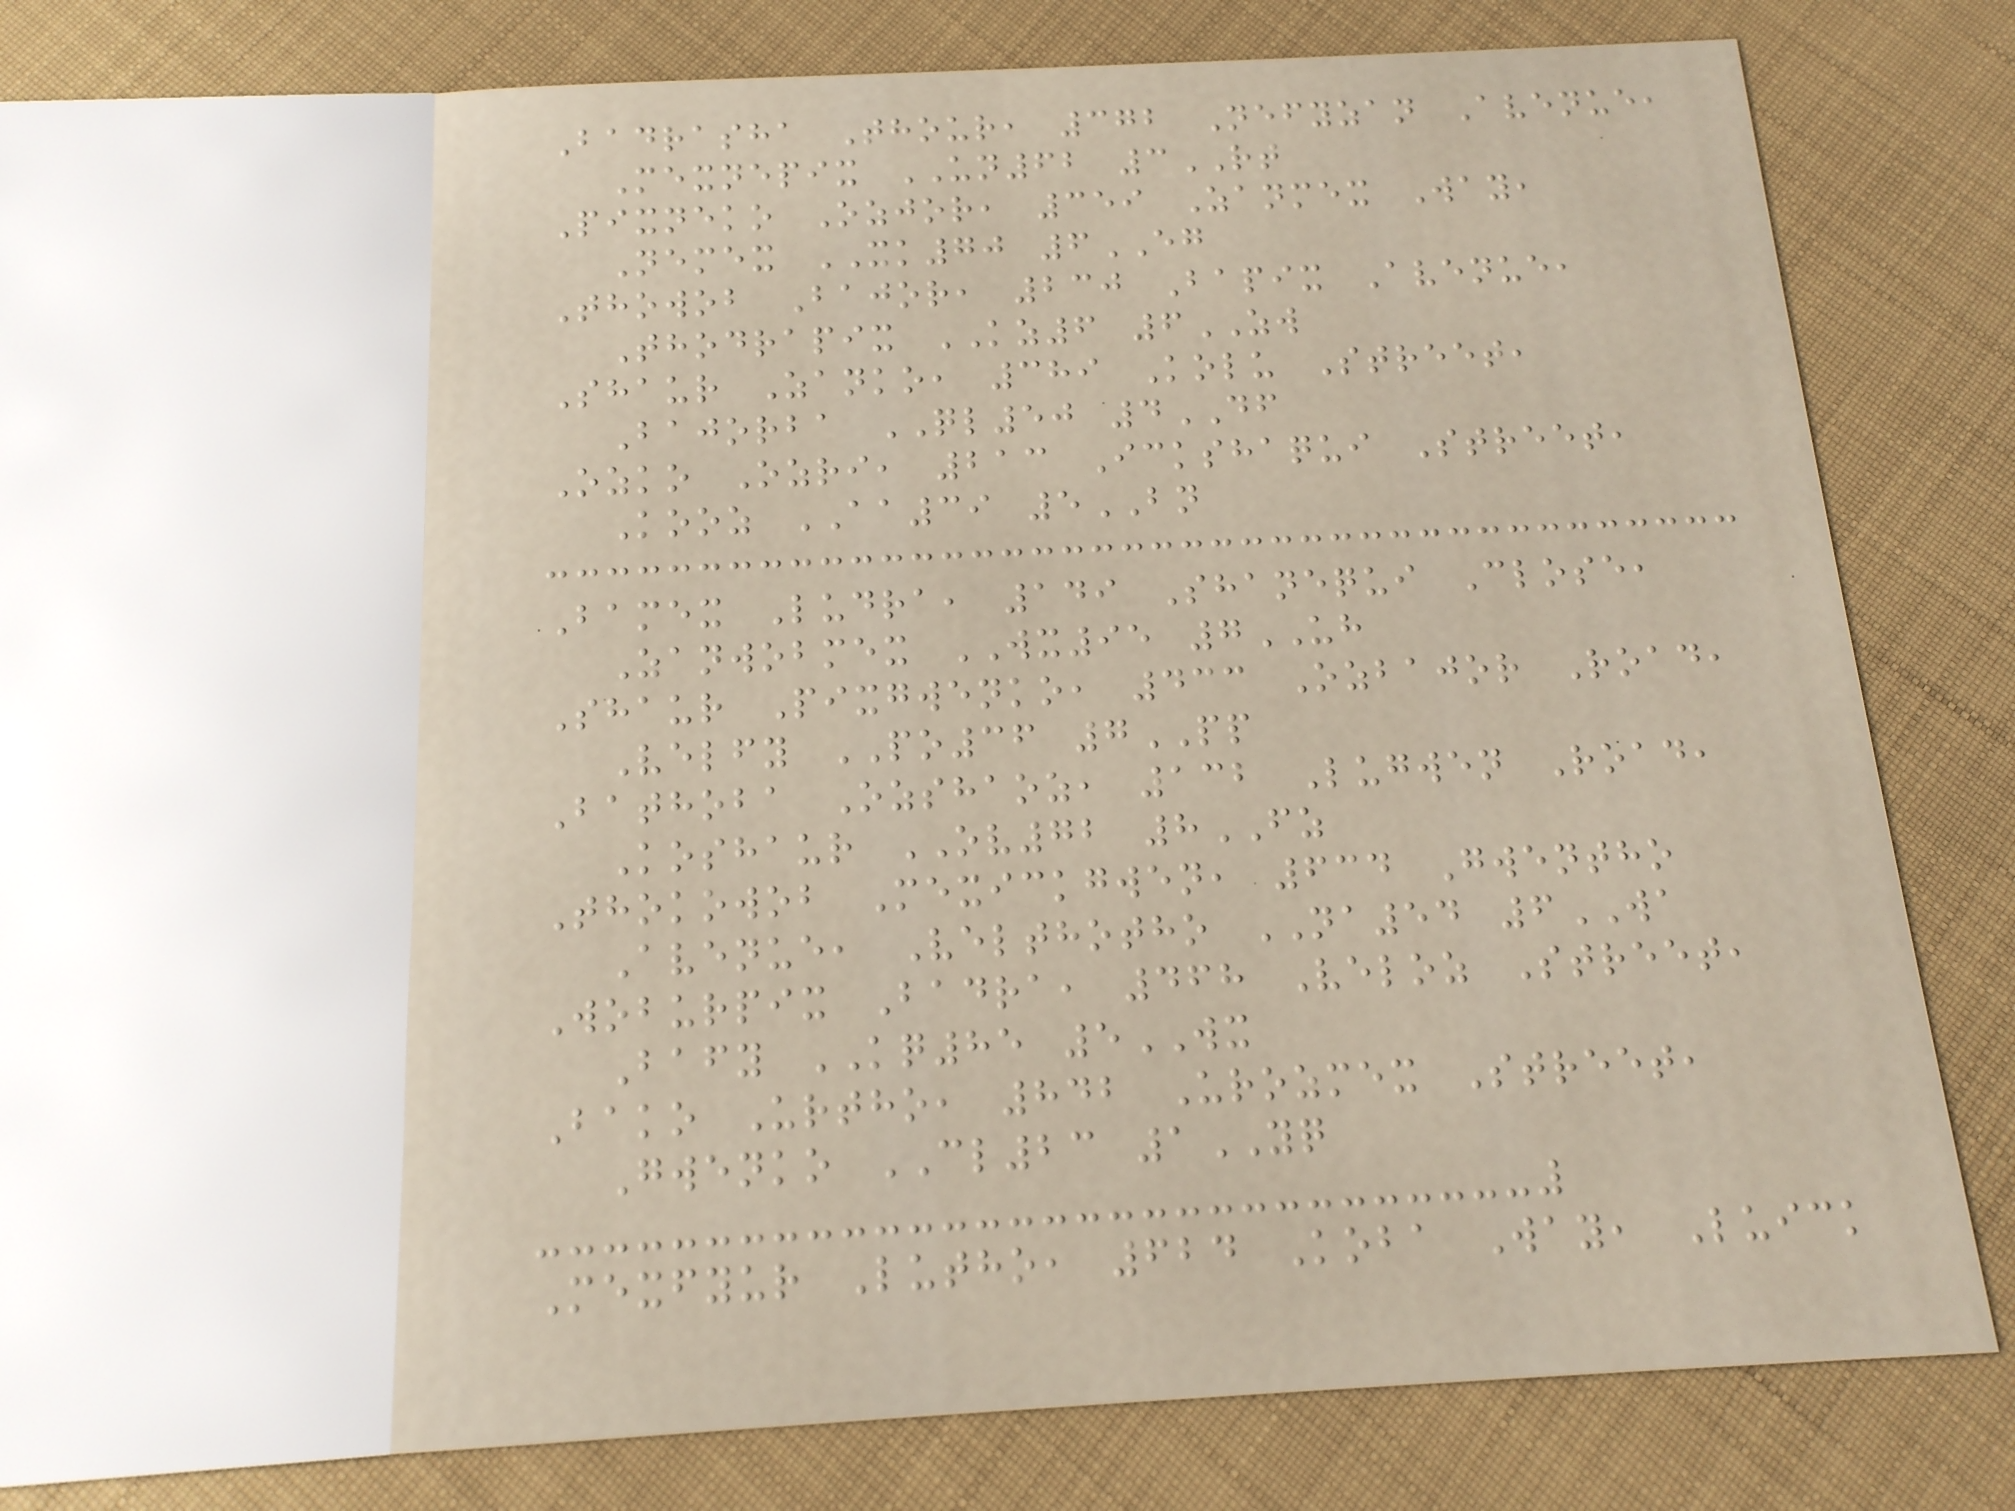Badrasha Thour, 372 Nefyzan Avenue,
Mexnepix UN62 3RT
Pixneko Ozjor, 359 Zanmex Way,
Nemex XK70 6EG
Thowob Bajor, 230 Bapix Avenue,
Thodrapix KZ6 6ZW
Shaur Zanko, 389 Kolu Street,
Bajorba QL50 4DF
Ozko Ozri, 213 Ickshaqui Street,
Kooz AA39 5BN
Bamex Ludra, 149 Shanequi Close,
Zanwobmex WX95 7UH
Shaur Pixgwenko, 433 Ozbajor Road,
Velfy PO36 7PP
Bathoba Ozshaoz, 132 Lugwen Road,
Koshaur OV72 8FZ
Thokowob Mexickgwen, 634 Gwentho
Avenue, Velthotho NA54 6WA
Woburpix Badra, 468 Veloz Street,
Bafy KQ85 5WX
Bako Urtho, 842 Urozmex Street,
Gwenko CL23 1YQ
Mexfyur Lutho, 624 Koba Way, Luick
